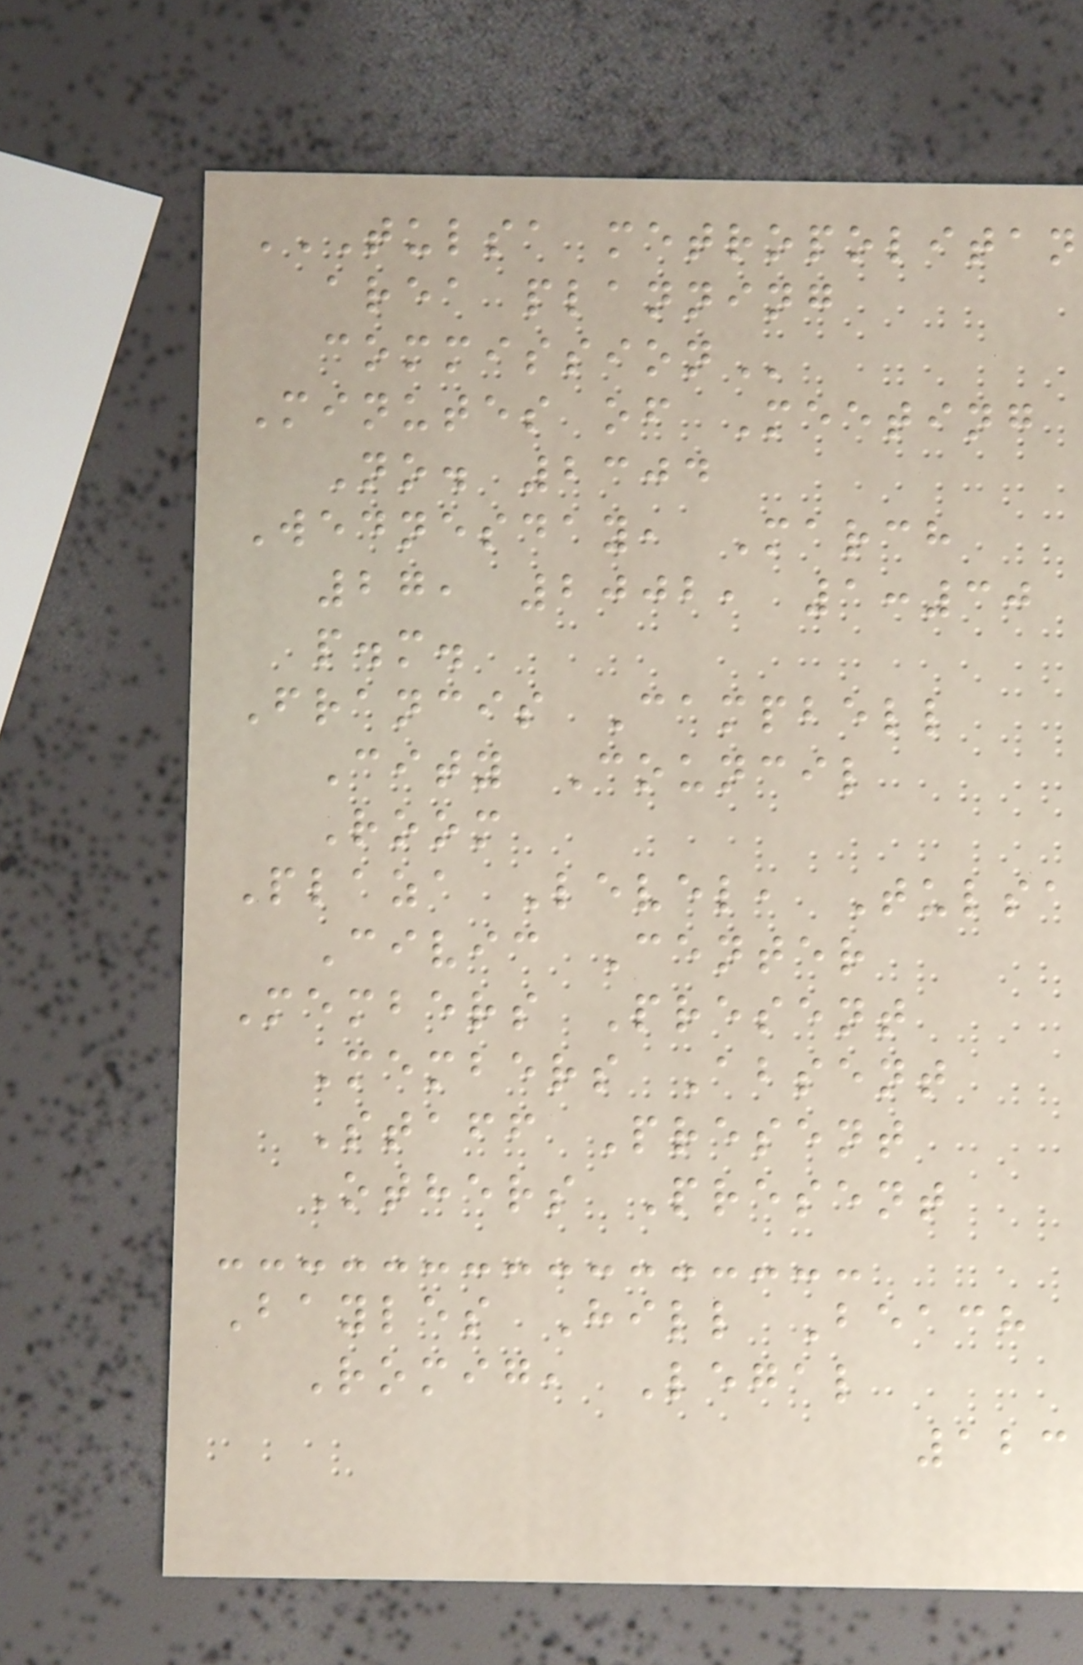TULSA METROPOLITAN
AREA PLANNING
COMMISSION
Minutes of Meeting
No. 2304
Wednesday, March
27, 2002, 1:30
p.m.
Francis Campbell
City Council
Room
Plaza Level, Tulsa
Civic Center
Members Present
Members Absent
Staff Present
Others Present
Bayles Hill Beach
Romig, Legal
123
